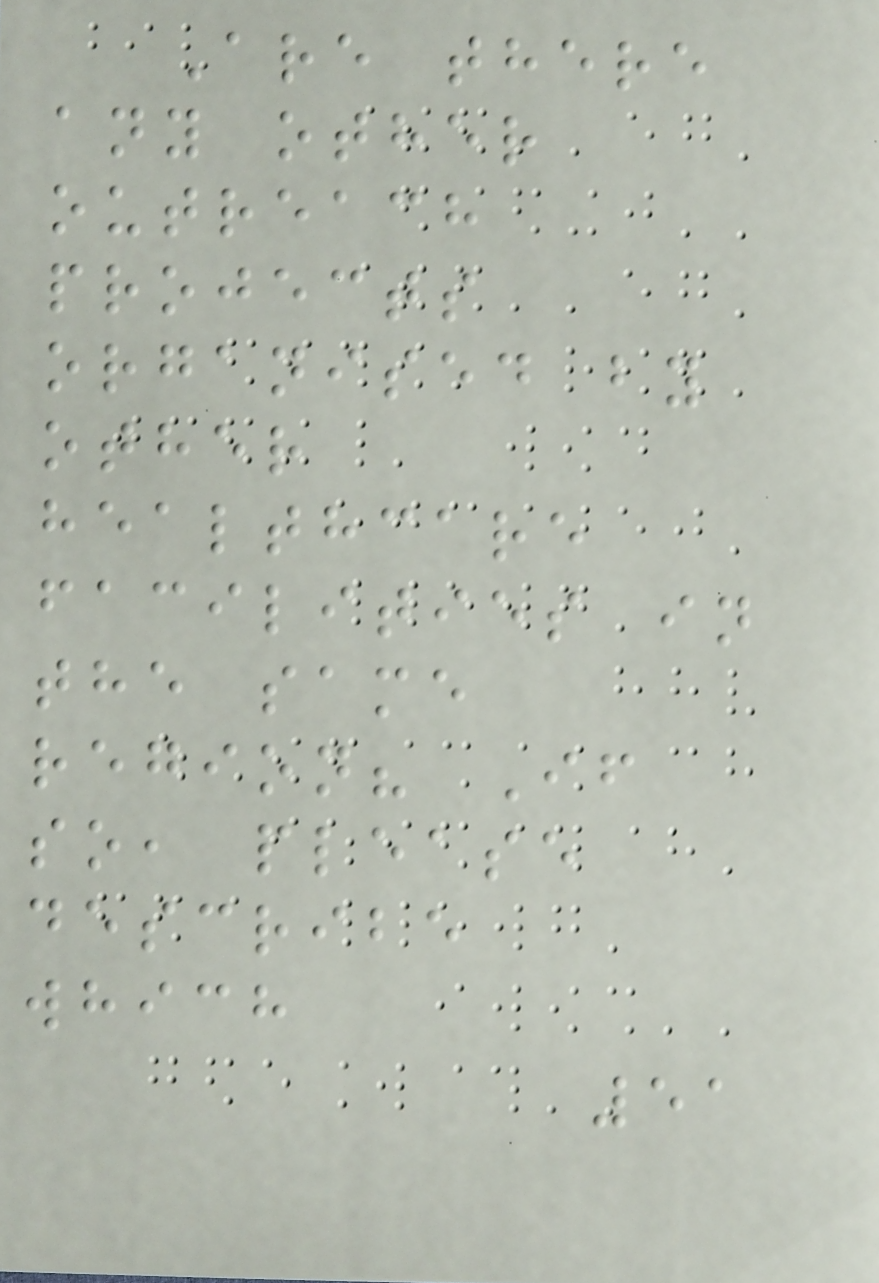Are there
any other
outreach
projects
organised by
other
healthcare
facilities in
the same
region? If
so, please
describe
which
51
